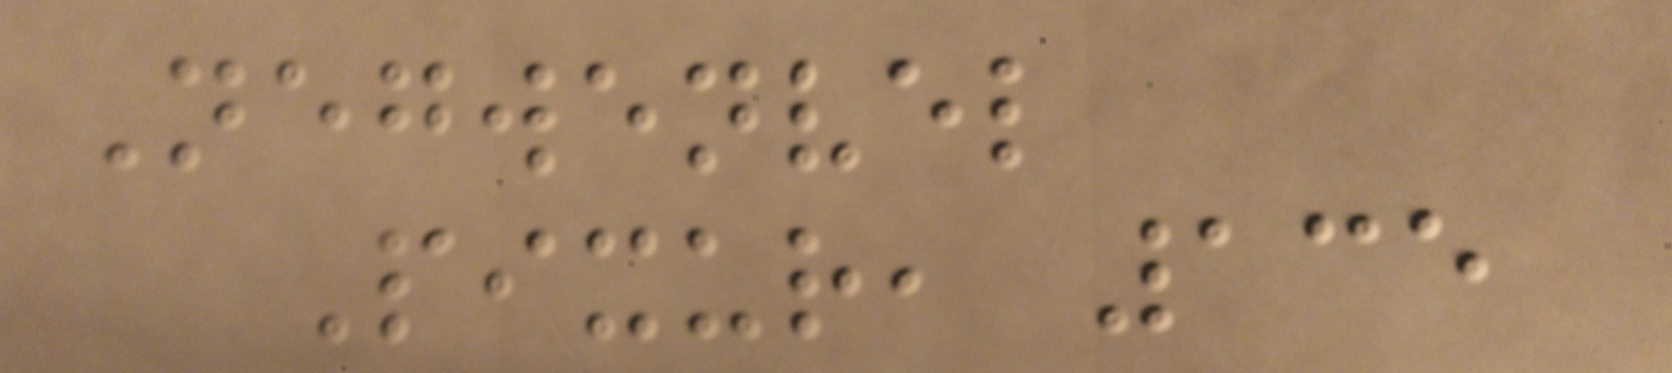Negwenvel
Pixur, 135
